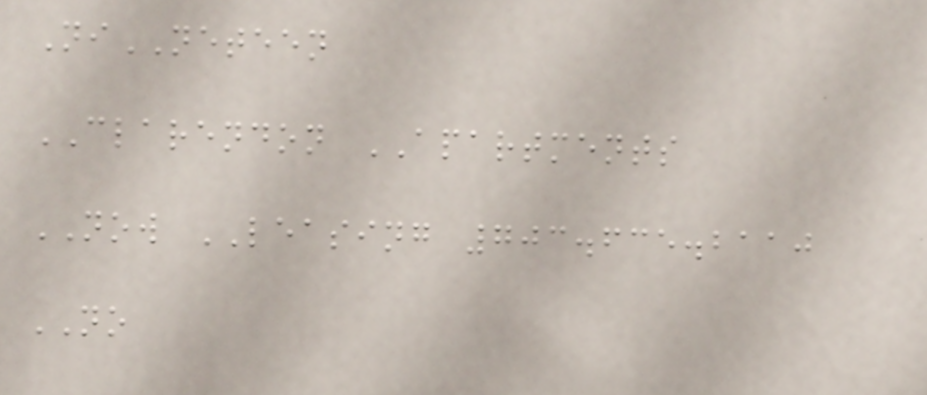NiNETEEN
CLARENDON APARTMENTS
NOW LEASING 703.635.2110
NO
